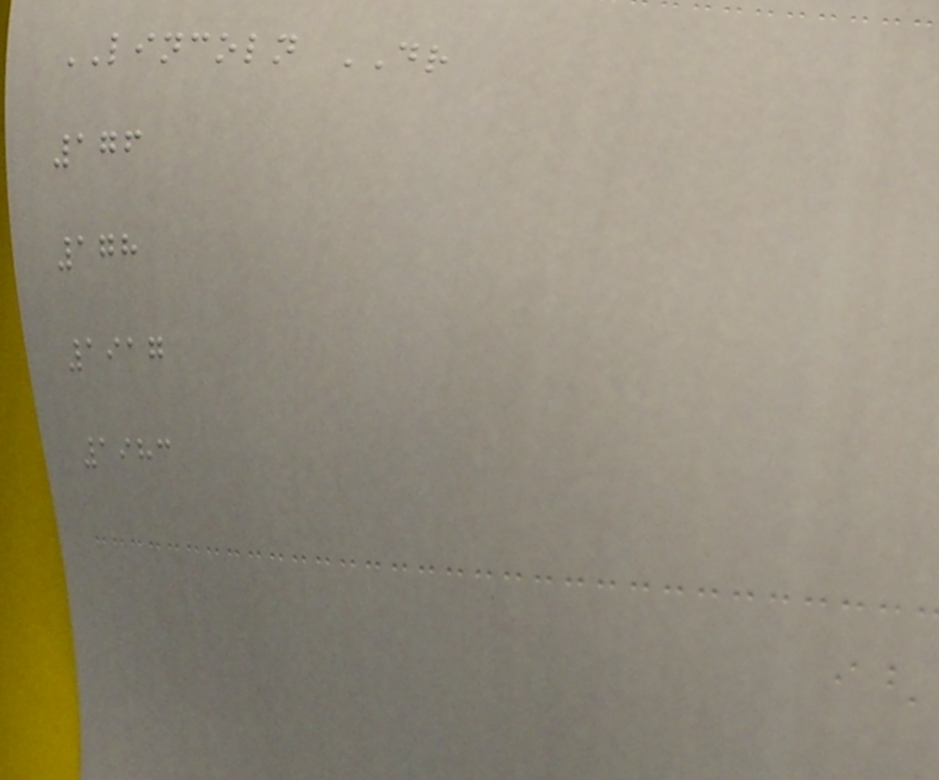LINCOLN DR
176
178
1917
1983
